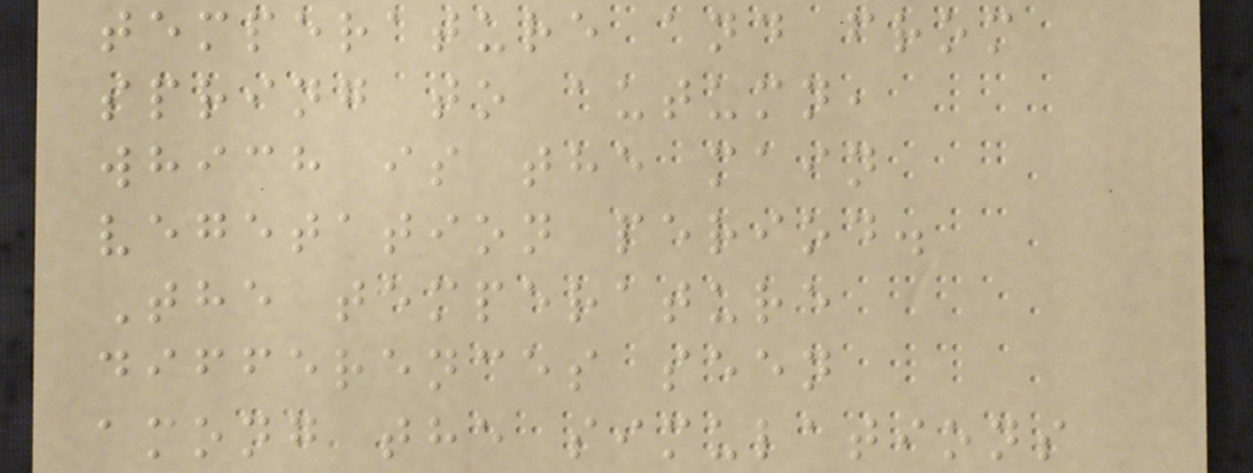temperature and from
spring to autumn,
which is the main
vegetation period.
The temperature
differences seen
among the simulations
